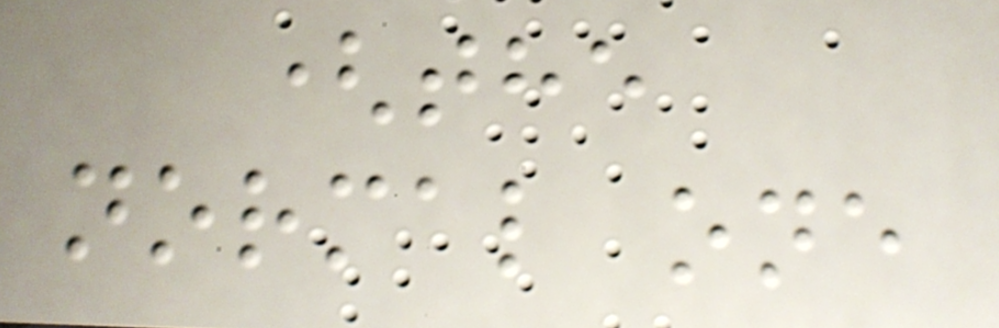(the
normal one
